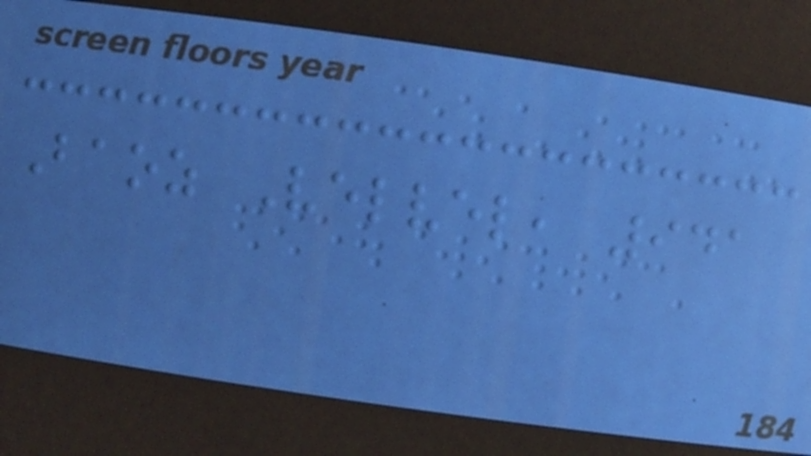Baoz Velvel, 941
